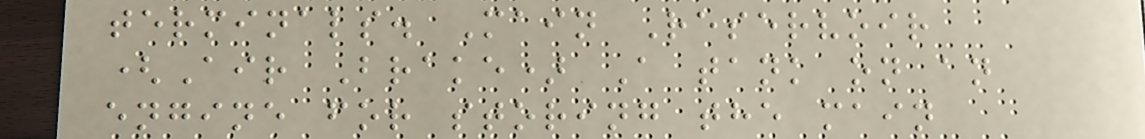terminals. Main Reservoir
(Air Brake) A tank on an
engine for storing the main
